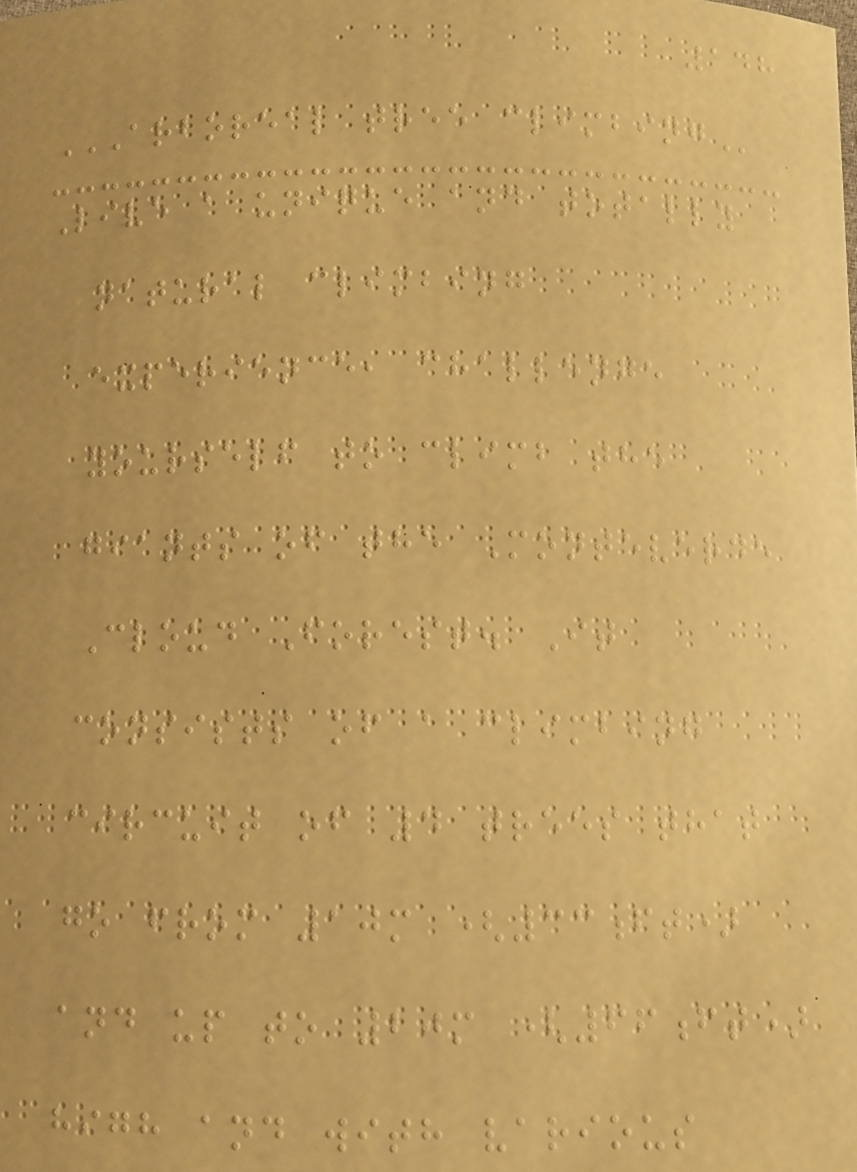148
ARBOREAL TREE CLIMBING
Live a unique and totally
natural climbing
experience, challenge
yourself to climb the
giants of the Monteverde
Cloud Forest. It
consists of a climbing
circuit of 4 trees that
go from 10m (33ft)
and up to 20m (66ft)
high and with various
